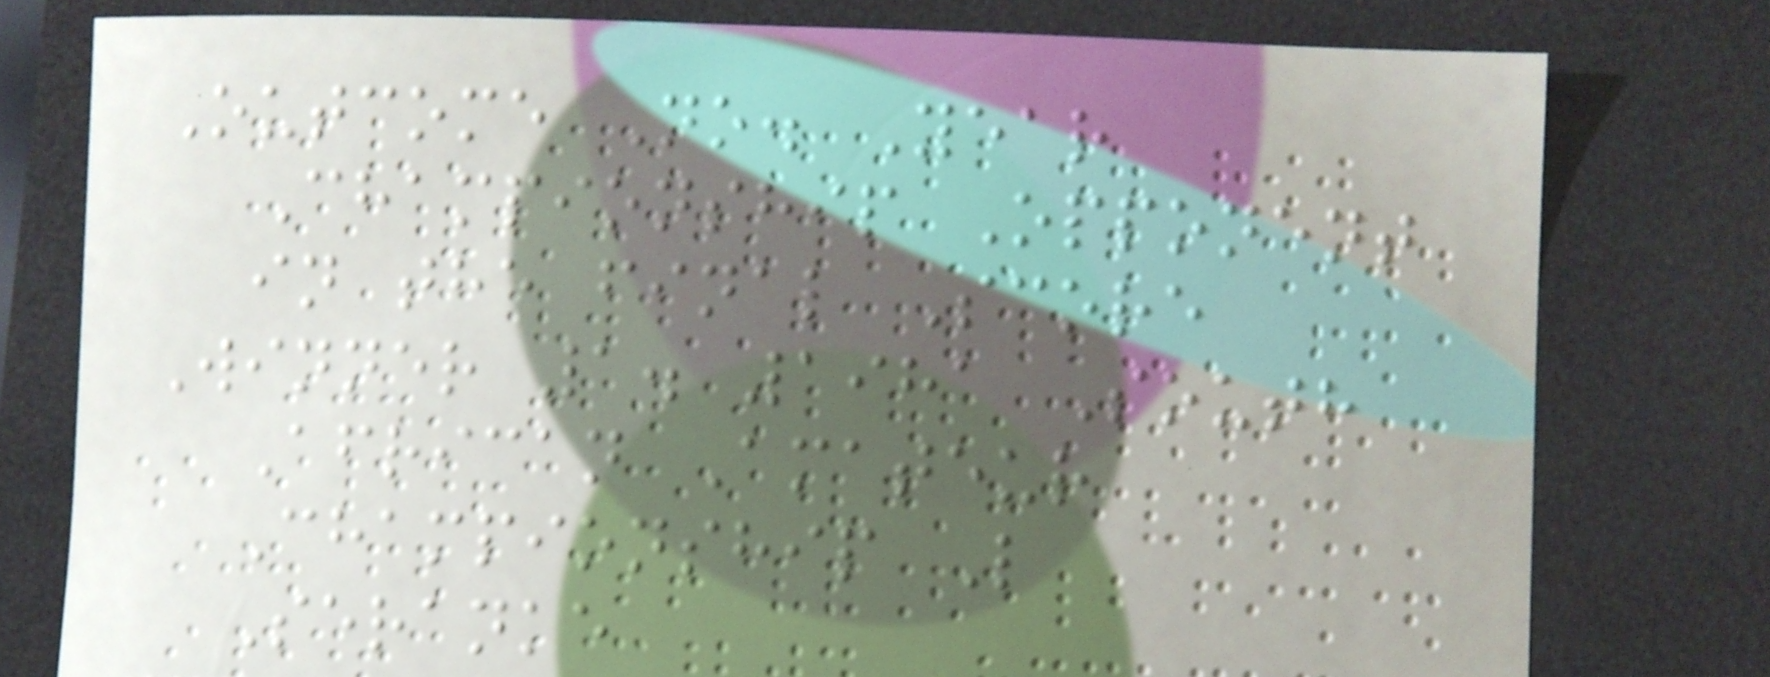Outcome No. Year
Championship Opponent
in the final Score
Winner 1. 1981 South
African Amateur
Championship L
Seranke
